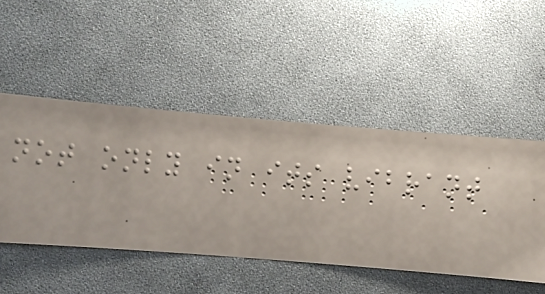not only in its vibrant
